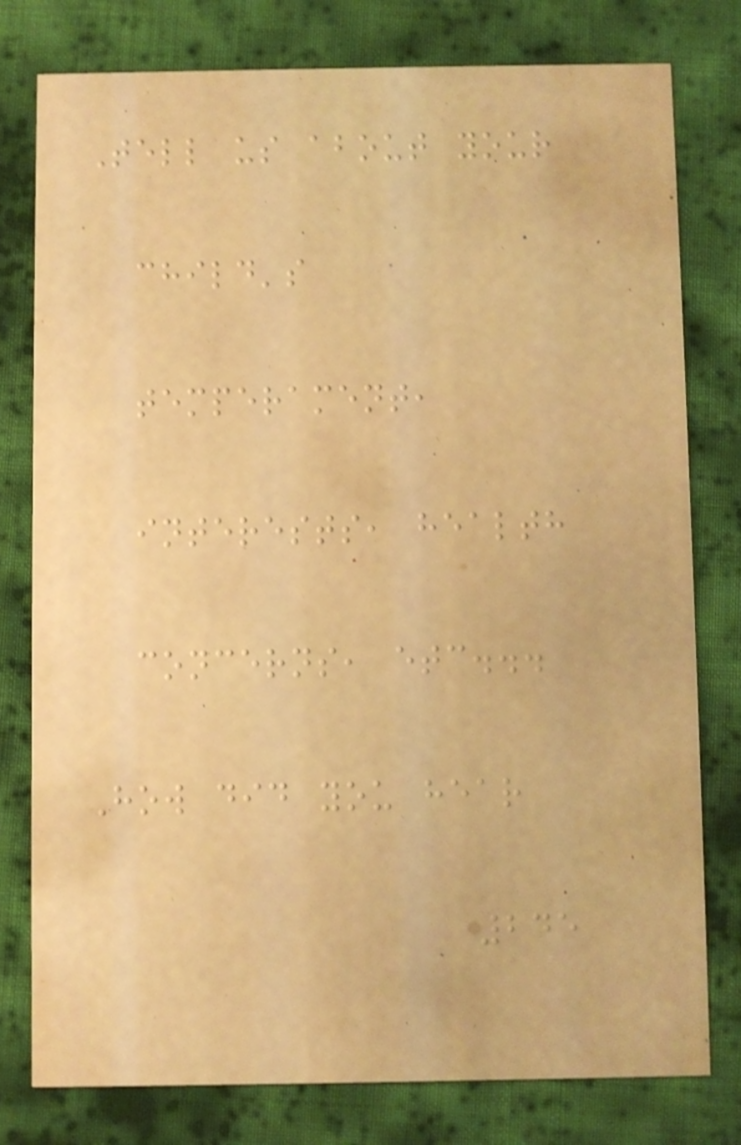Tell us about your
child's
temperament,
interests, health
concerns, etc...
How did you hear
245
